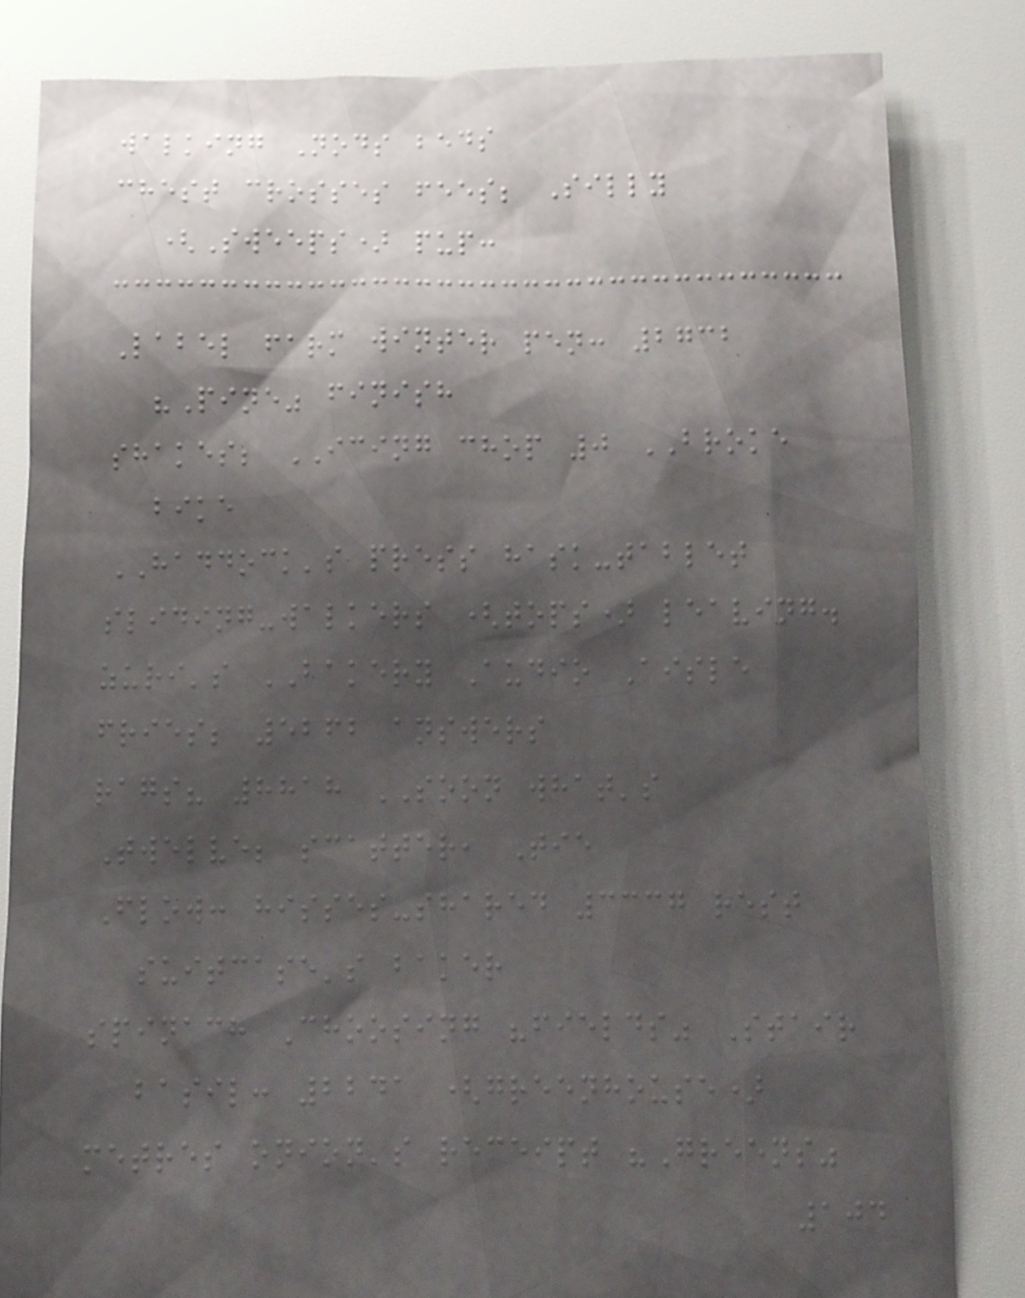walking Nods beds
chest crosses fees; Silly
(Sweeps) pup:
Label farm winter pen: 2732
"Pine" finish
shakes; ICING chop 0 BROKE
bike
HADDOCK's press hask-tablet
sliding-walkers (tops) leaving.
zuri's BAKERY Audio Aisle
fries; 5262 answers
rags? 8818 SOON what's
Twelve; scatter, Tie
Flow: hisses-shared 3337 rest
suitcase's baker
spinach Choosing "fields" Stair
basil: 2241 (greenhouse)
metres onion's receipt "Greens"
104
